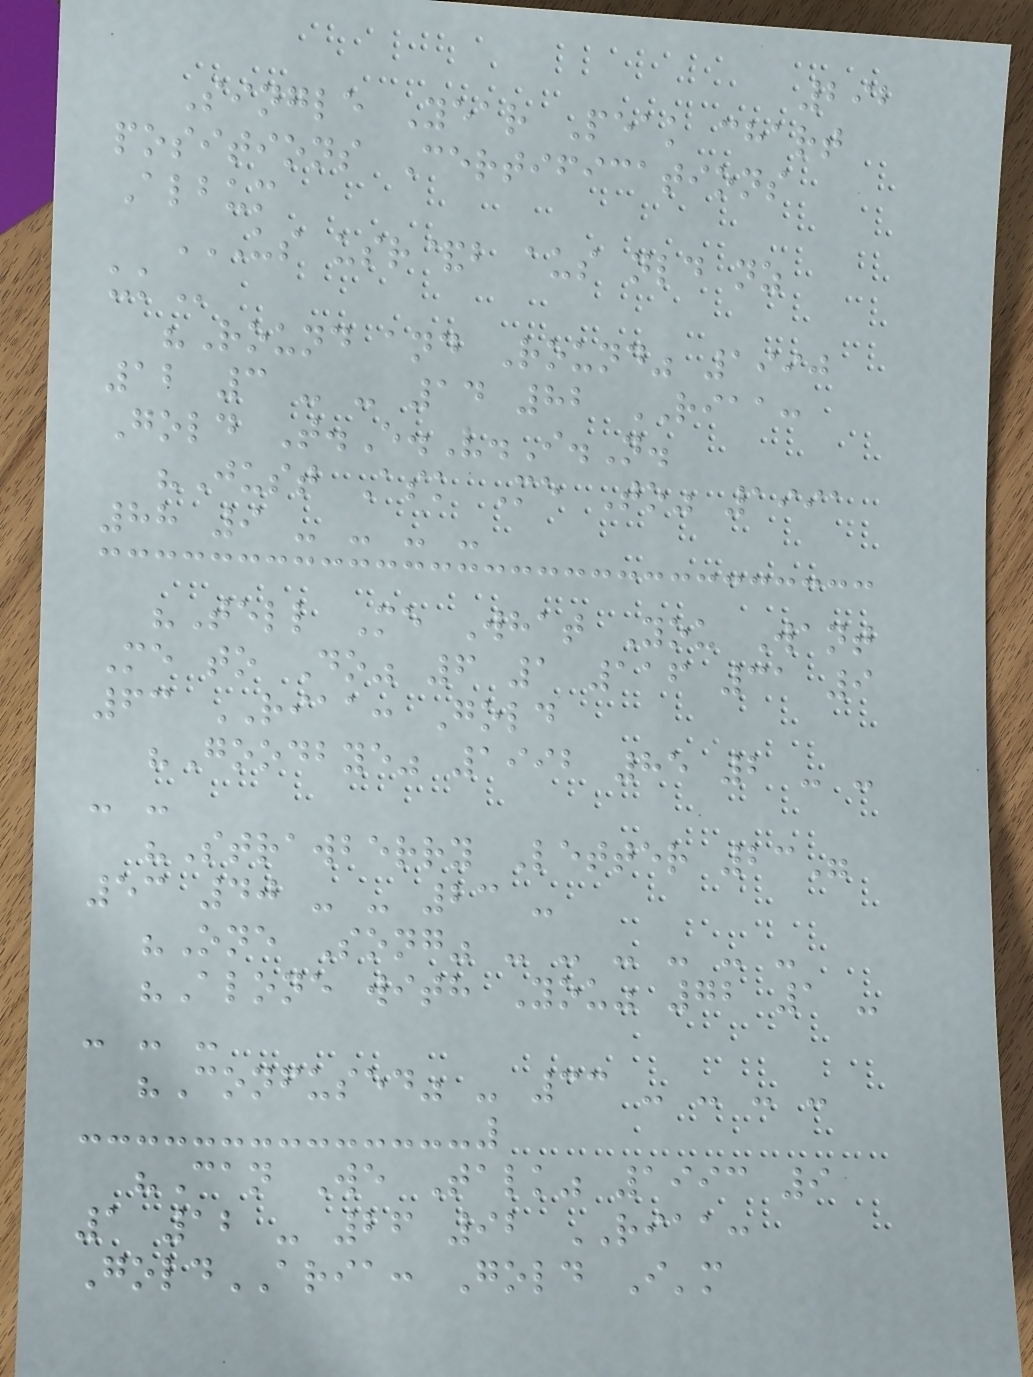292
Single Year Peak chart
positions Certifications
Album
US USR&B AUS NLD NZ
UK
"Round and Round" 1990
12 3 - - 14 82 RIAA:
Gold T.E.V.I.N.
"Just Ask Me To" 1991
88 9 - - - -
"Tell Me What You Want
Me to Do" 6 1 116 31 9
63 RIAA: Gold
"Goodbye" 1992 85 2 - -
- -
"Strawberry Letter 23"
53 40 - - 23 -
"One Song" - - - - - -
"Alone with You" 72 1 -
- - -
"Confused" - 33 - - - -
"Can We Talk" 1993 9
1 12 - 26 92 RIAA:
GoldARIA: Gold I'm
